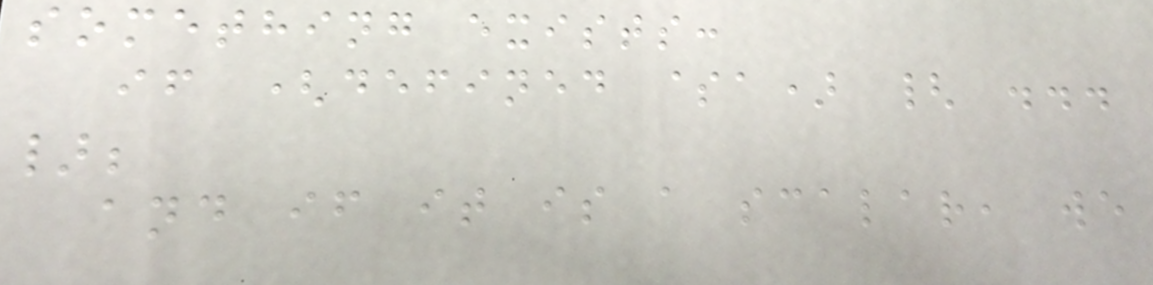something exists:
if (defined $a) { ...
};
and if it is a scalar, we
